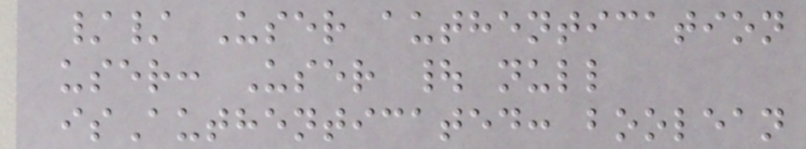// User authentication
user: User | null
isAuthenticated: boolean
